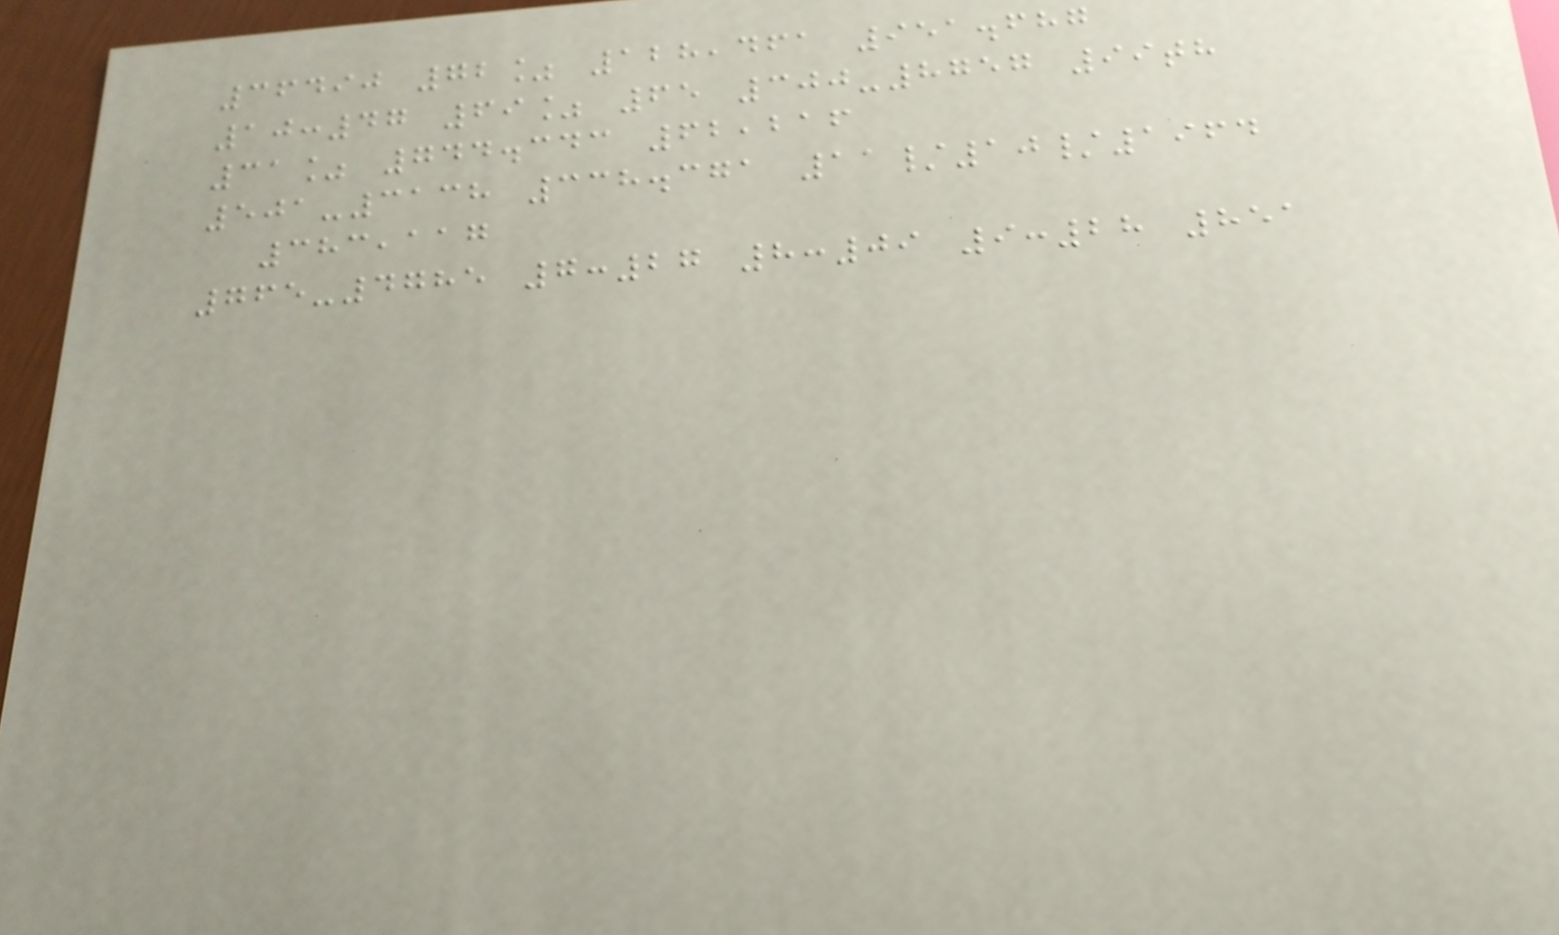36490 72% 128,461 951.687
10:47 69% 65 300-8757 99th
31% 744.343 62,216
501-3138 338.371 11/10/1964
383,117
765-4785 7:27 8:09 9:28 851
